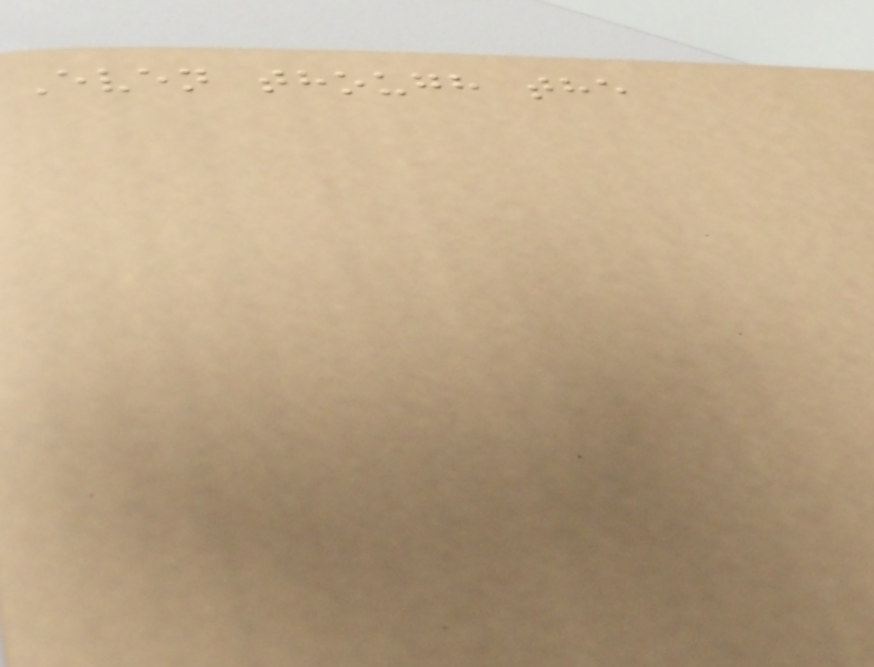Even though the
